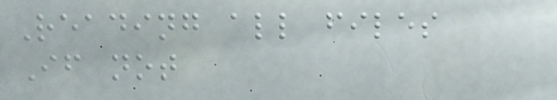Reading all files
If not
